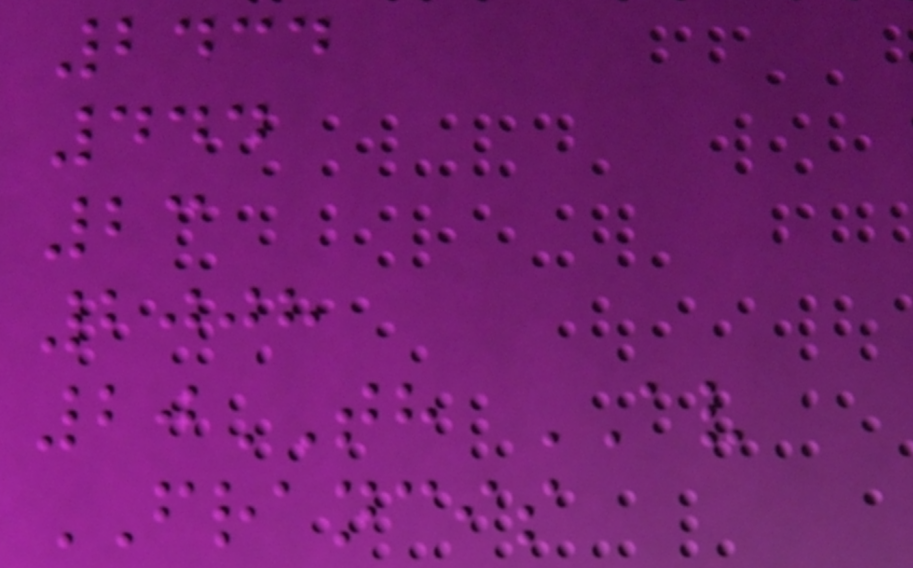2434
444
23
2008
20TH AV
FRANCIS
